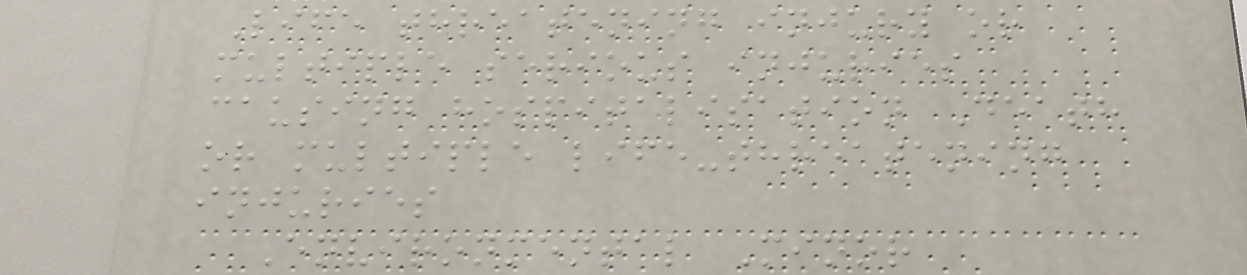Life threatening injury or
multiple serious injuries
causing hospitalisation Death
or multiple life-threatening
injuries
Environmental Minor
